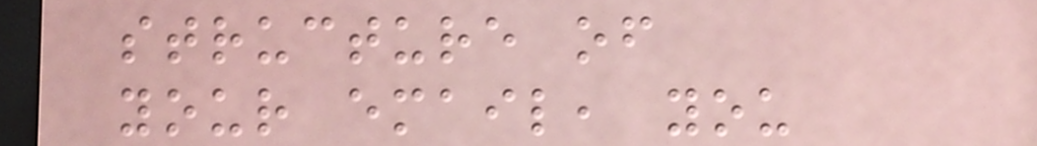structure of
your email, you
